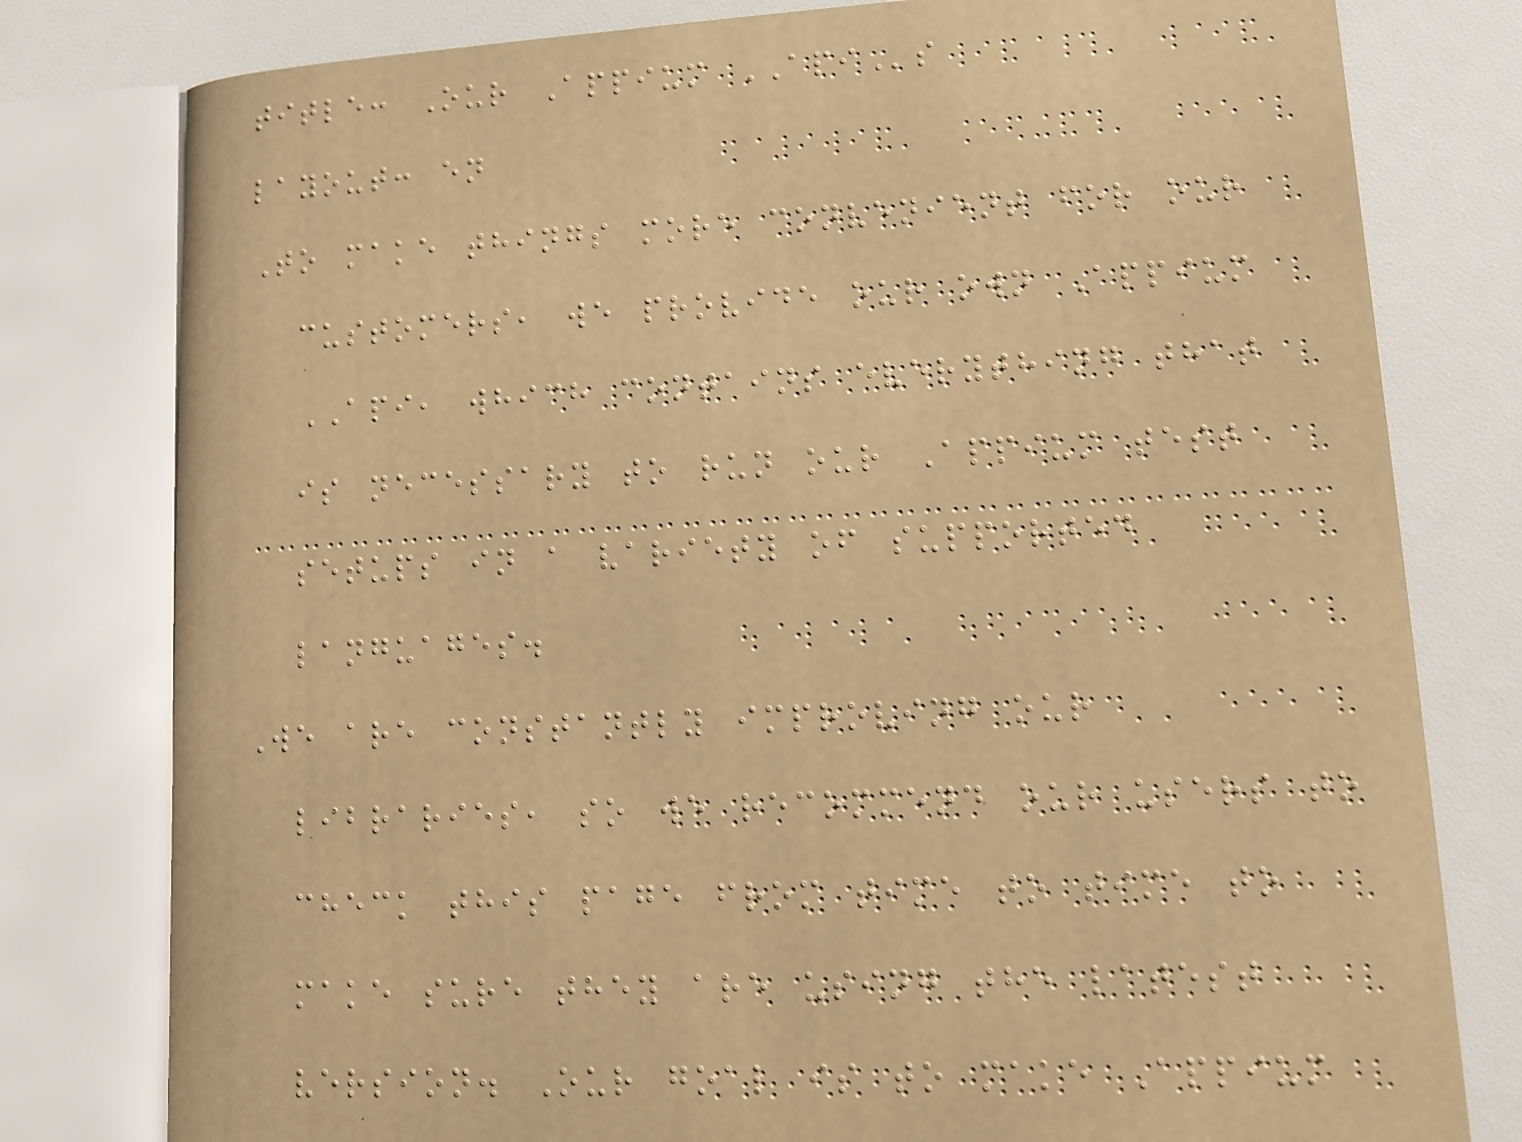title: Our Appium APIs
layout: en
To make things more convenient for our
customers, we provide our own Appium
API, which contains everything that
is necessary to run our Appium test
setups in a variety of supported
languages.
We are constantly improving our
libraries, so we recommend our users to
check this page from time to time to
make sure they are using the latest
version. Our goal is to make Appium
